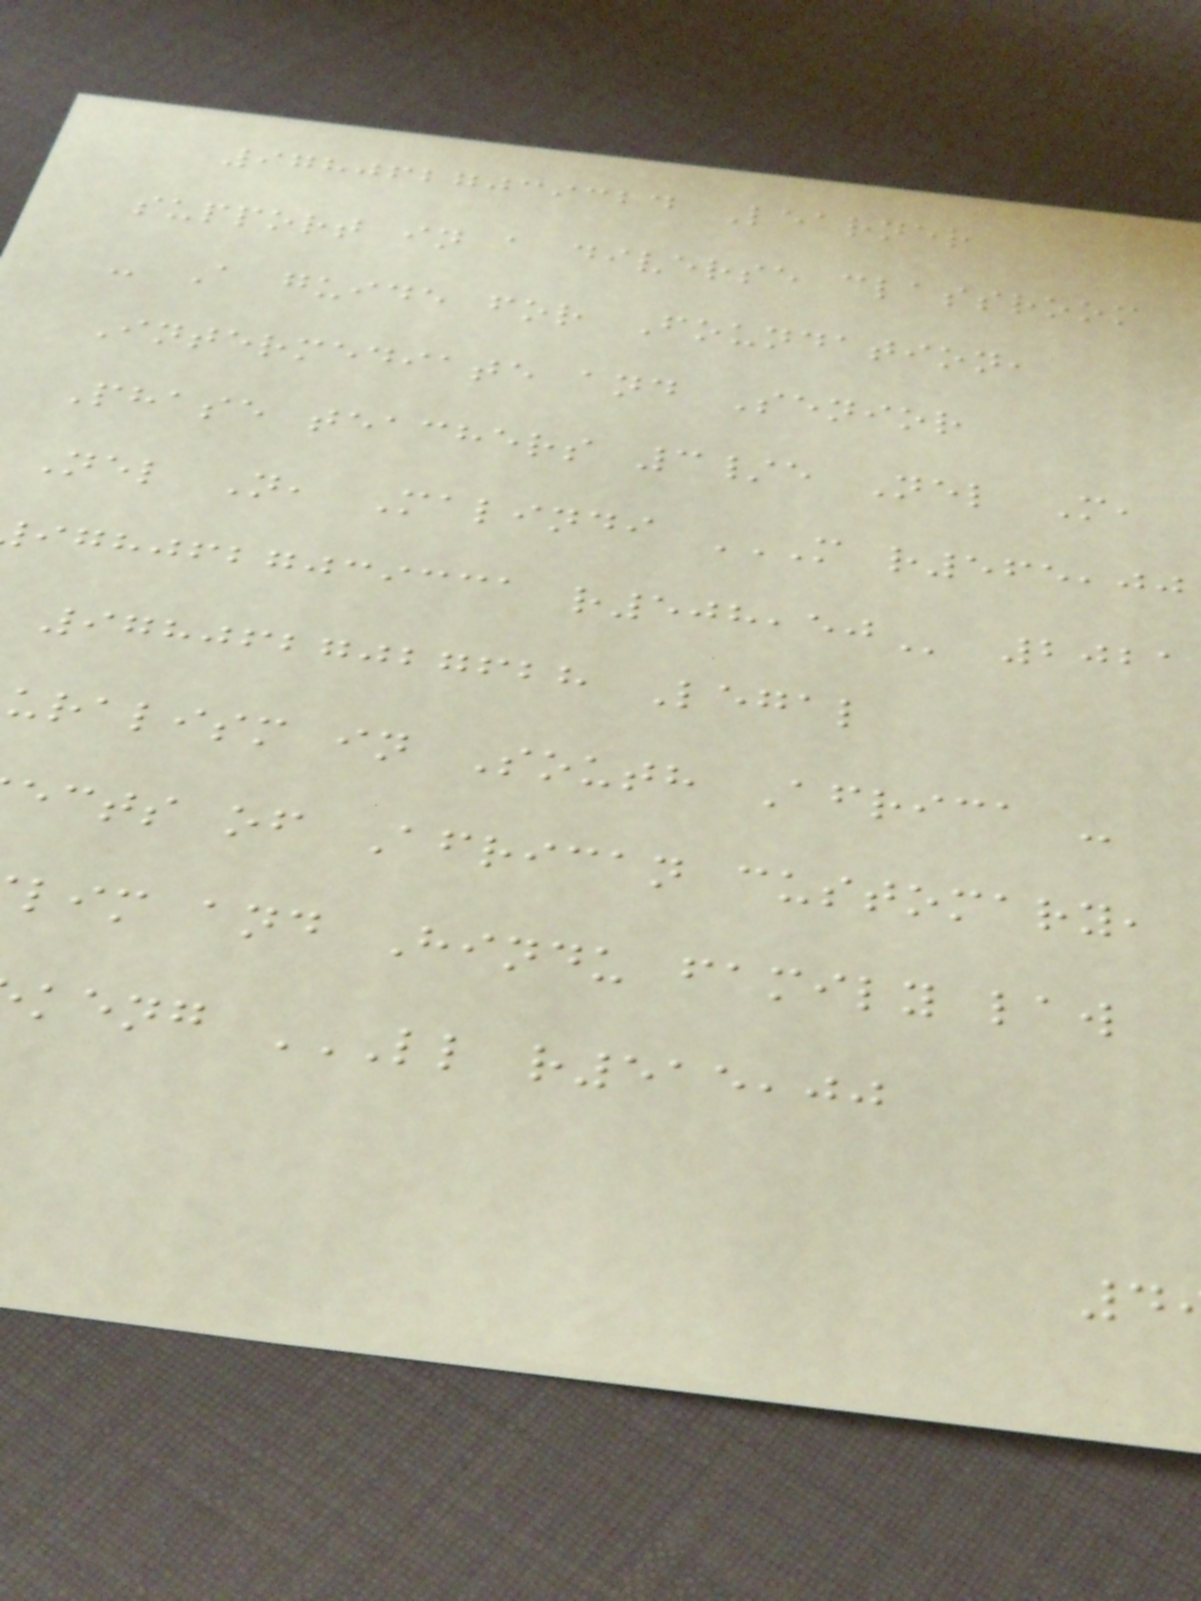9780627039324 Learner
support in a diverse classroom
- A guide for Foundation,
Intermediate and Senior
Phase teachers 3/e Nel M,
Nel N, Malindi M R565,00
ighjfbgjcicca
9780627027628 Legal
uralism in South Africa -
ects of African customary,
lim and Hindu family law
